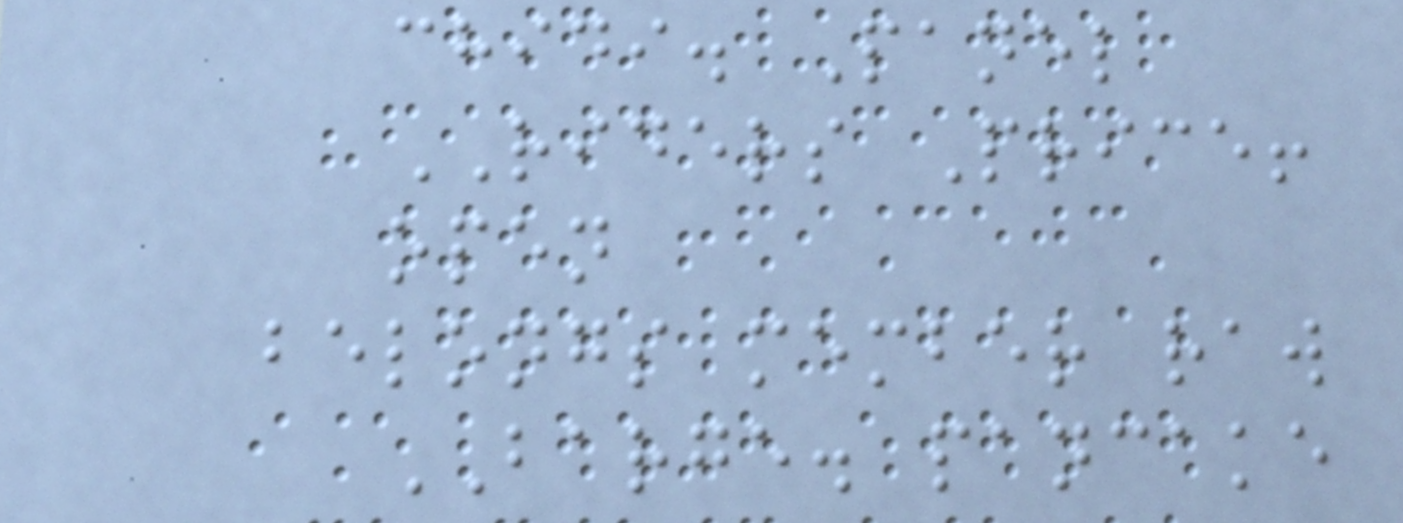chidi. Panel
RIDERS Price!
open
belongs member raw
BARGE. pancake
